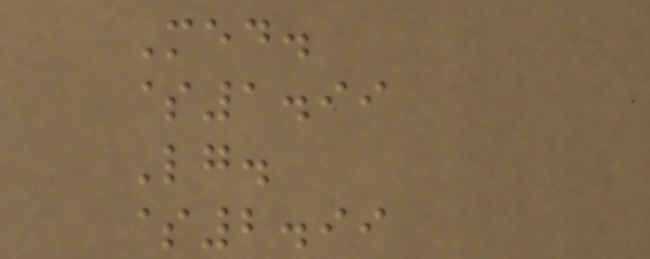Med.
$1.99
Lg.
$2.99
